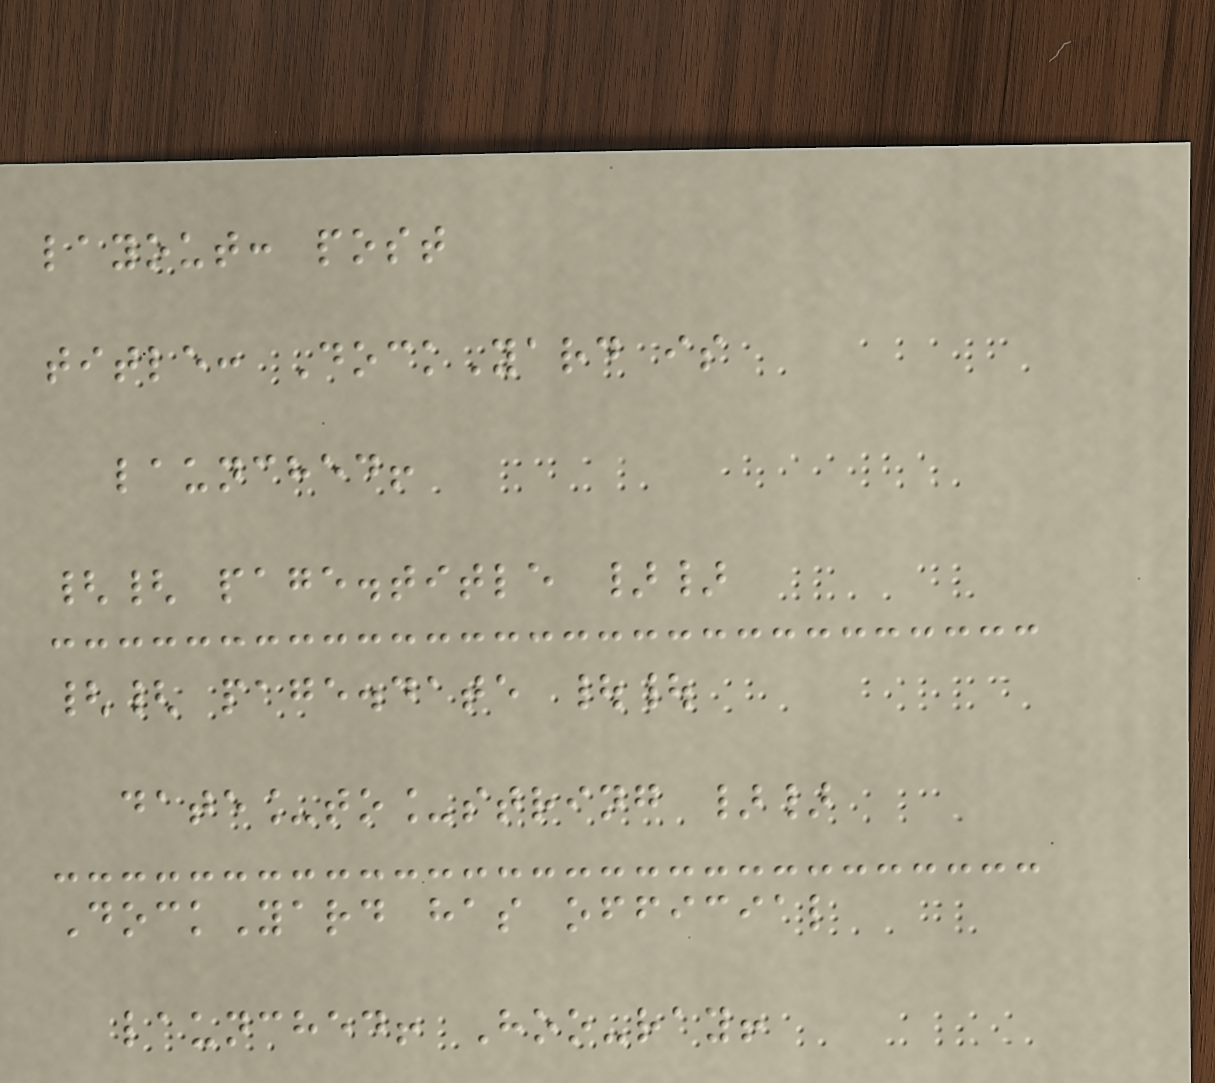layout: post
title: DockYard is
launched!
{{ page.title }}
{{ page.date ||
date_to_string }}
DockYard has official
launched! Hoo-ray!
